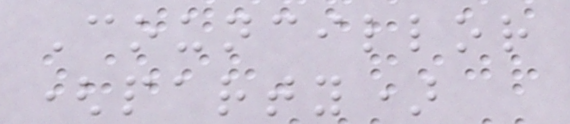Councillor
(party)
